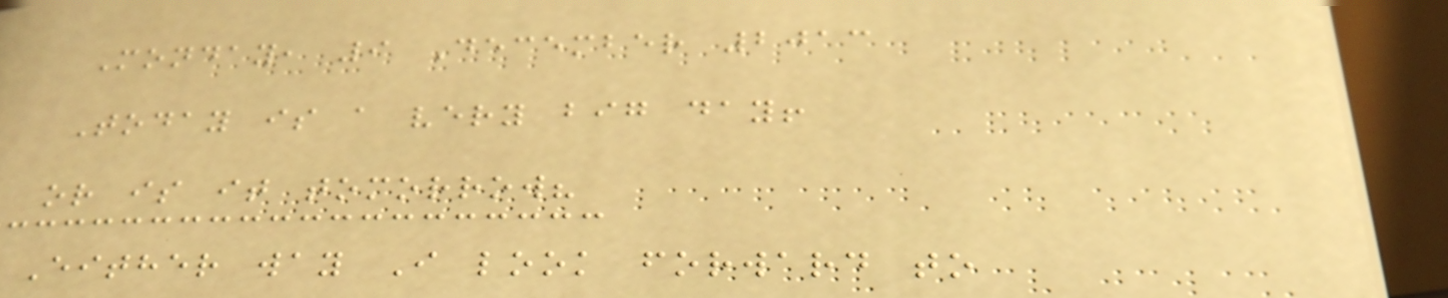Monday, 9 December 2013
Today is a very big day!
or is it tomorrow?
Either way I look forward to
